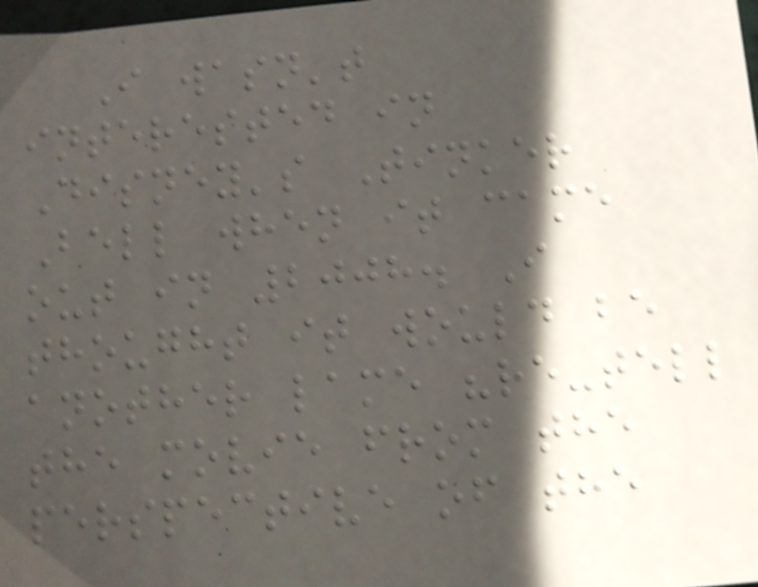I wasn't
interested in
Disney's Tinker
Bell when it came
out in 2008. I
thought it would be
another lame "re-tell
the movie from the
perspective of the
